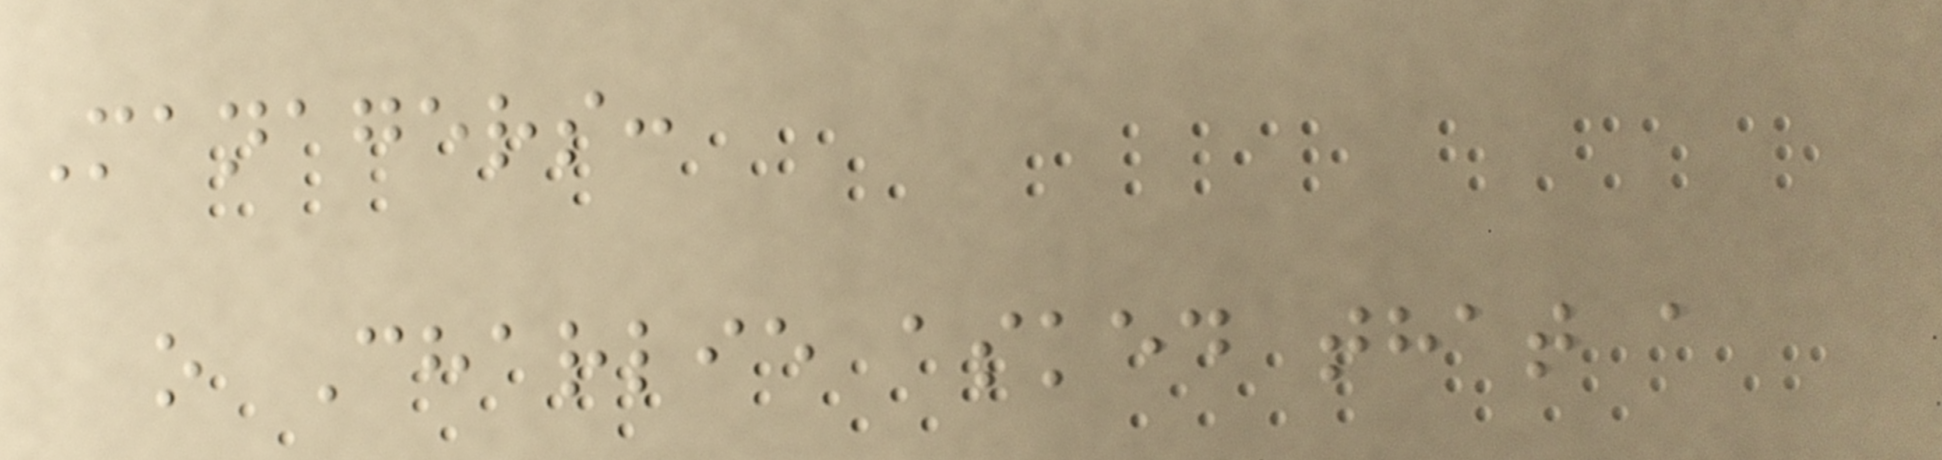Managers:
o Charlie asked that a
